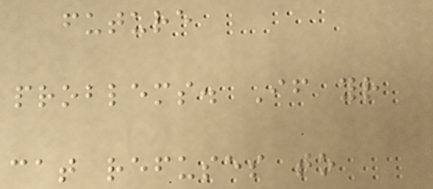future
problems. If your
cat refuses to
